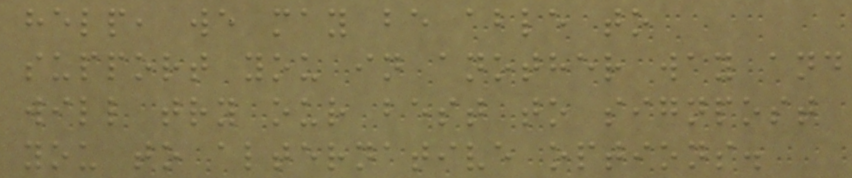help, we may be able to
support you in another way and
will try our best to signpost
you to alternative options.
